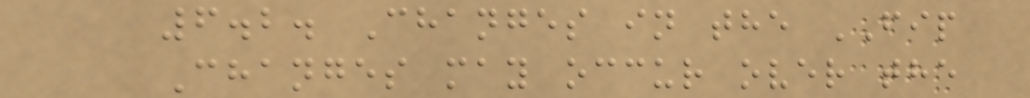6.2. Changes in the FIP
Changes may occur over the
